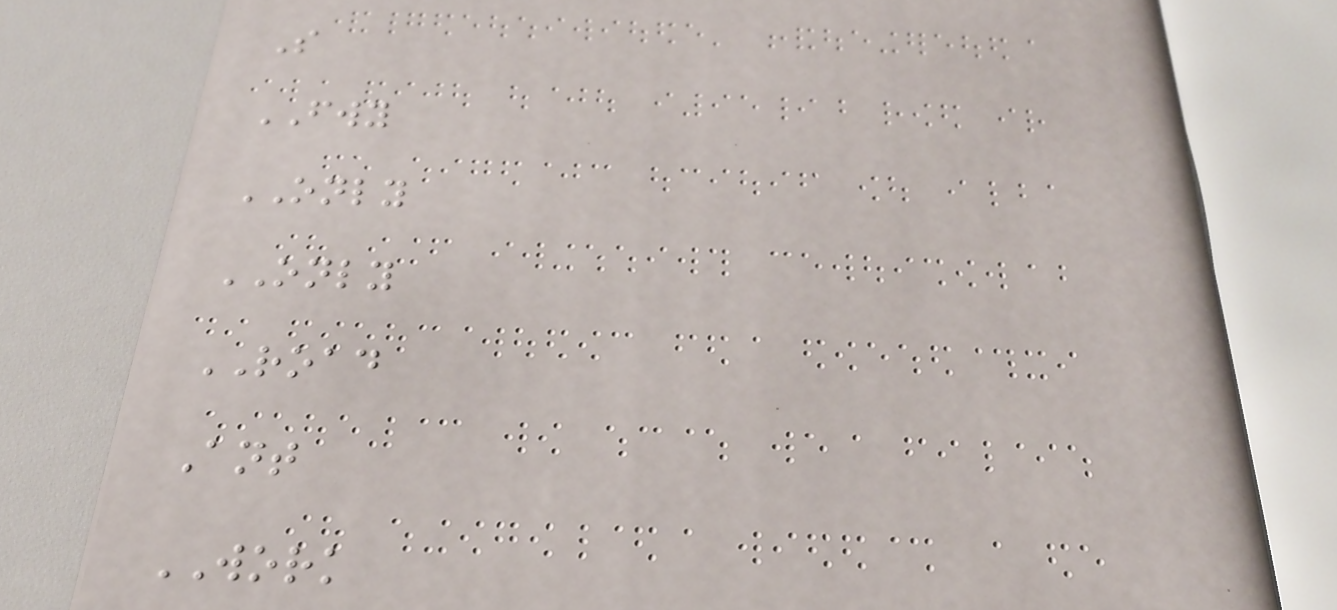S
FWY
ONLY
ONLY
ROAD
Ant
WORK
